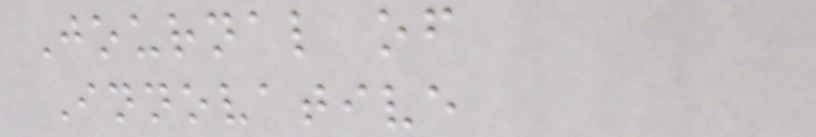Journal of
Innovative
